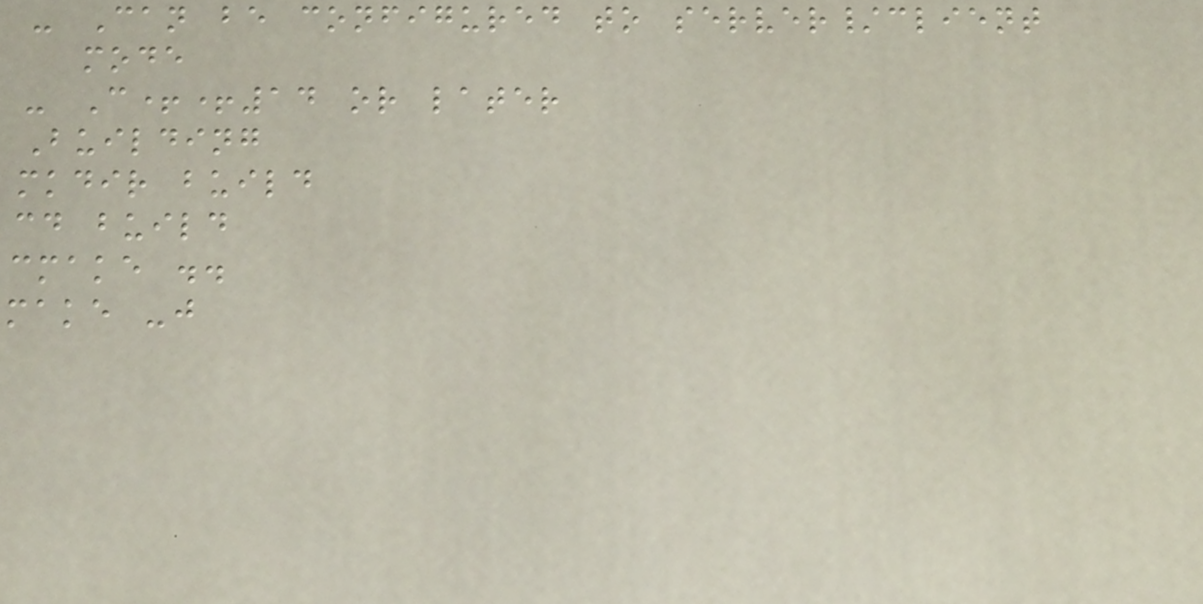- Can be configured to server/client
mode
- C++14 or later
Building
mkdir build
cd build
cmake ..
make -j
